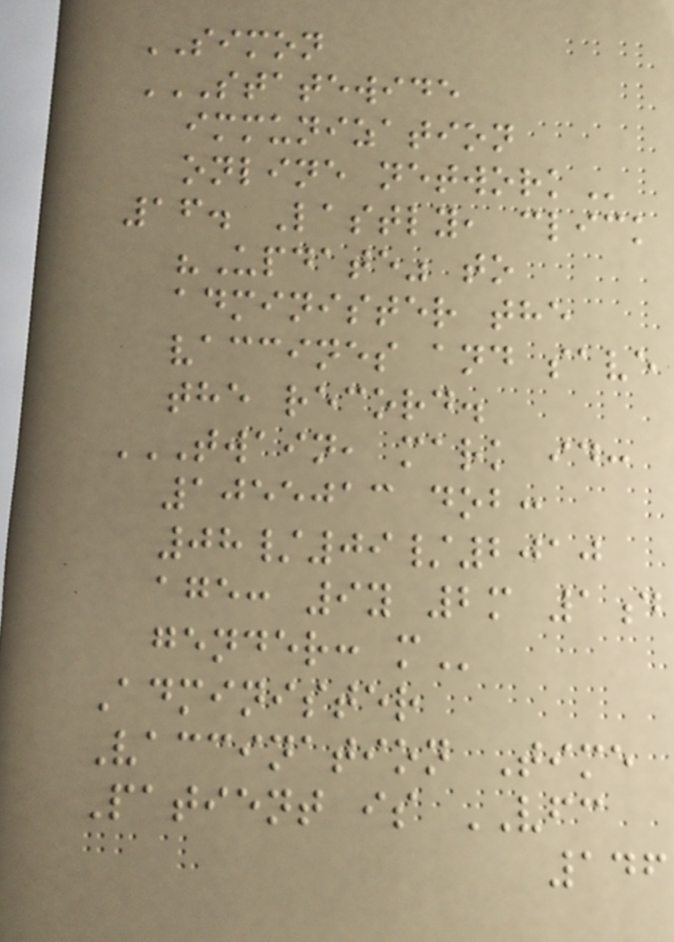SIMON
STATEWIDE
IMMUNIZATION
ONLINE NETWORK
16. Lastly, click
"Update" to
administer the
vaccines and save
the record.
TWAIN, MARK ID:
1055013 DOB:
08/09/2010
AGE: 9Y 2M 1D
GENDER: M
Administer
Vaccination Time
Patient is VFC
146
